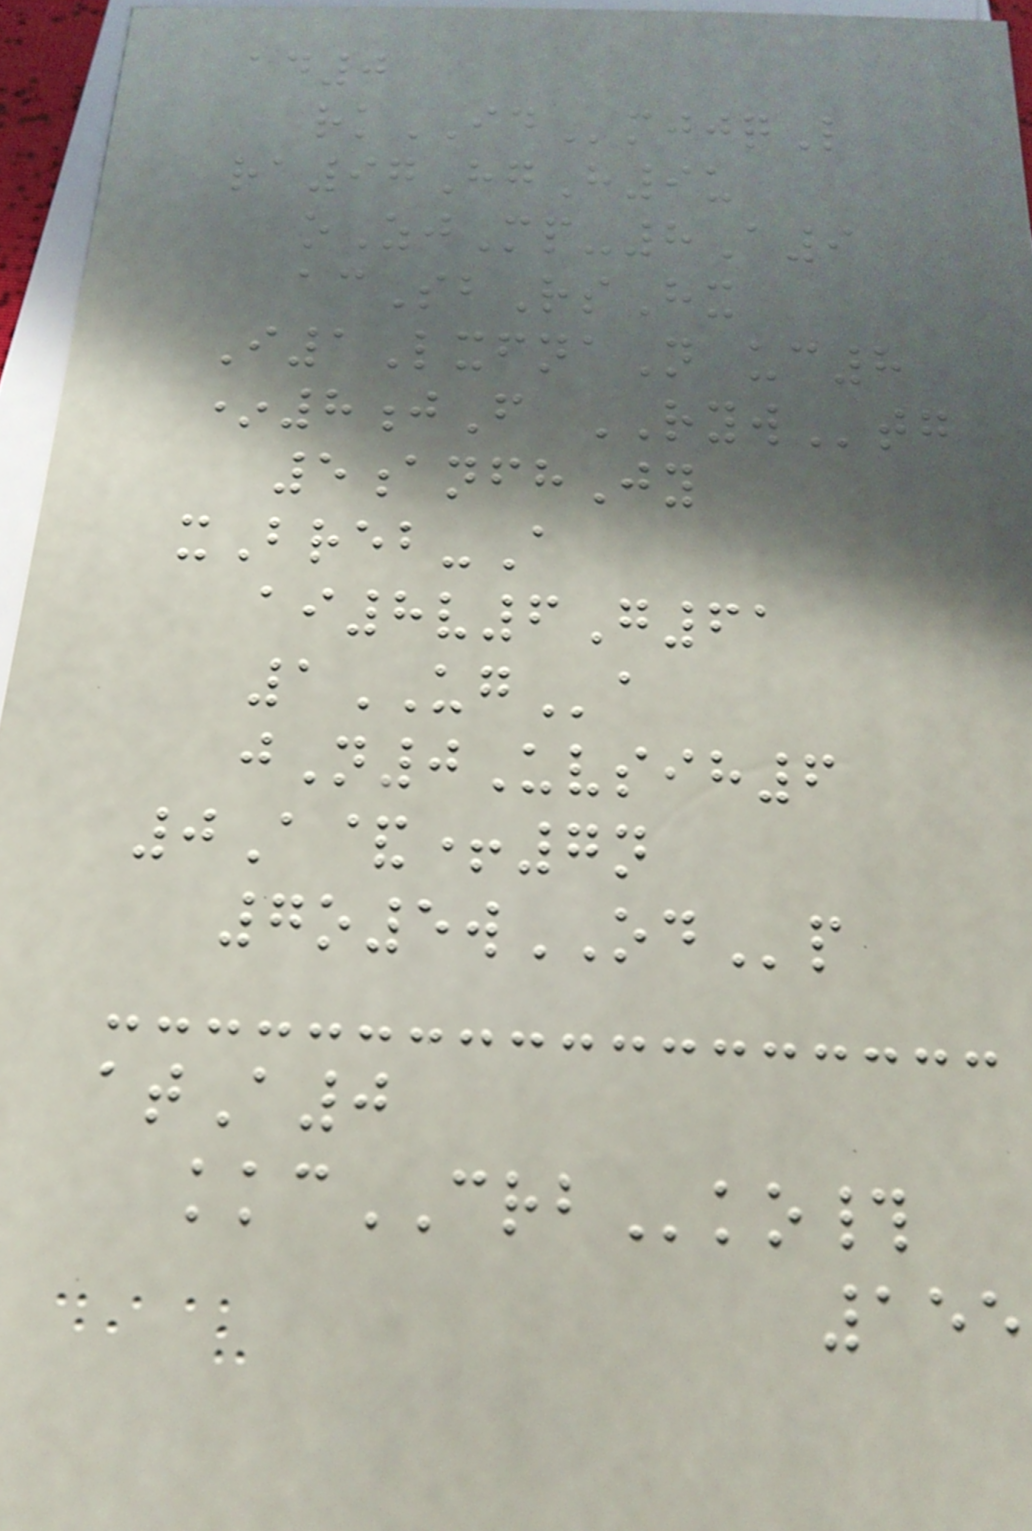ad0
rkIDmjjqL
ra97HgH9u
oZjMp-8A9
acSbRsHx
I1LxfnaN uc8
*8jF RYWtg
5anfhJy
xBreb-A
ai8v6G61
1UGa
jN0Uvsih6
0A&+7n
7o5wODp
atA0
kkcCRBko#
155
